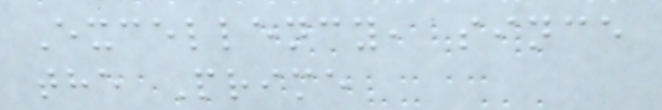Excellency, since
the Prime
